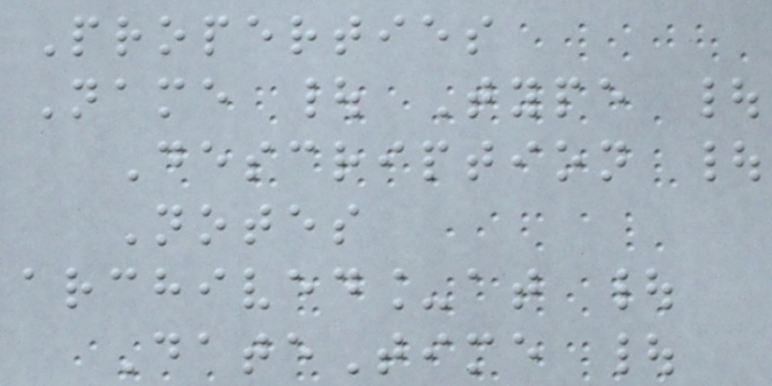Properties
Name | Type |
Description |
Notes
archived_at |
DateTime |
